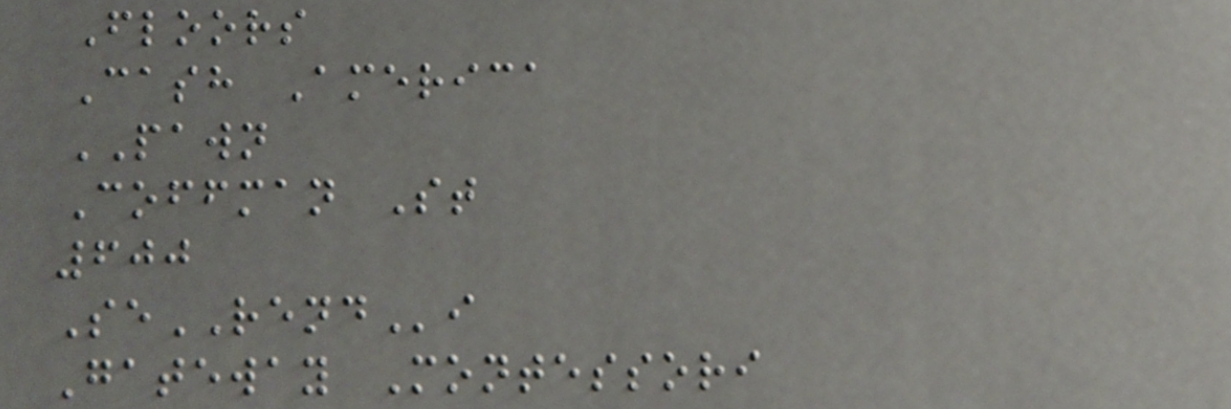Floors
Cash America
PAWN
Coffman St
600
SeRENDi
Gateway Montessori
